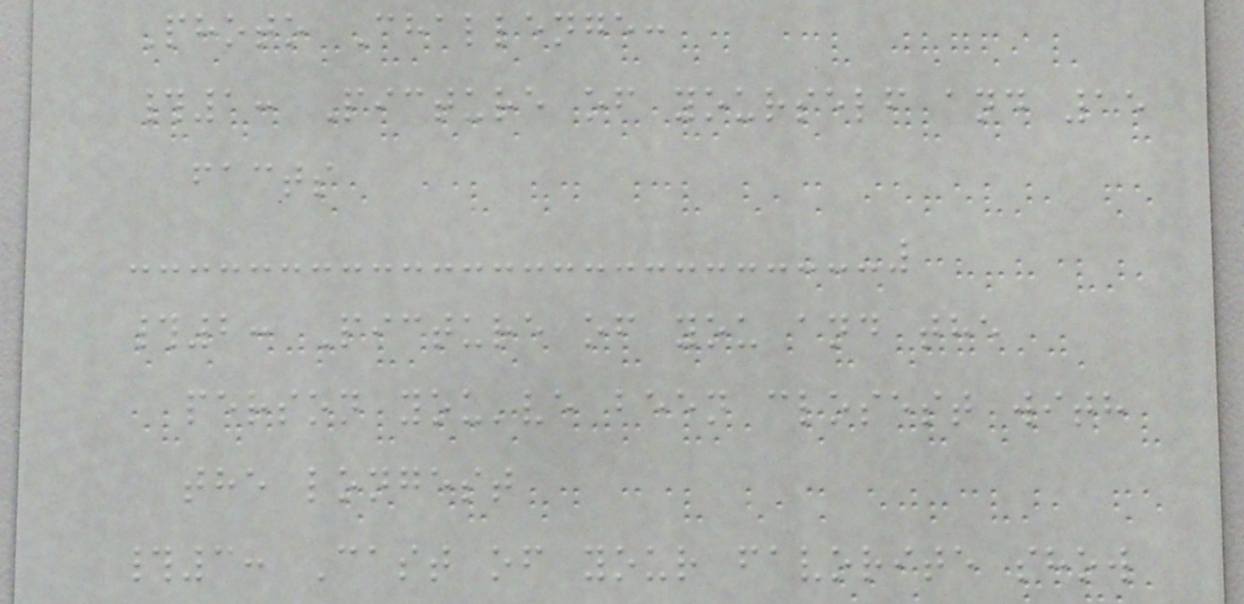Photo Challenge:
#1: Picture of yourself and 15
facts
#2: Picture of you and the
person you've been closest with
the longest
#3: Cast of your favorite show
